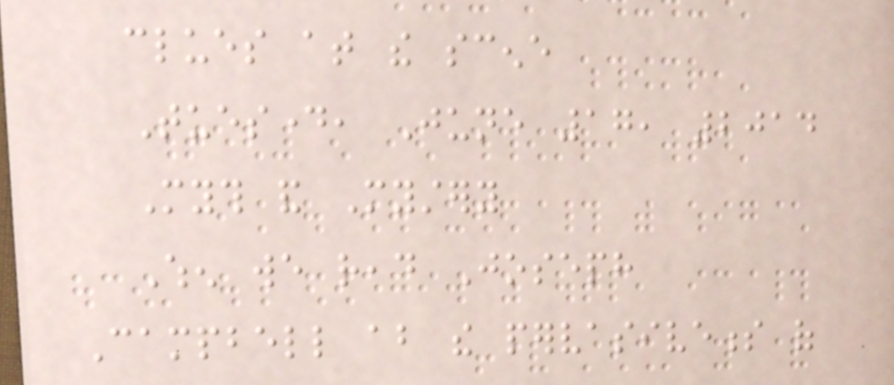clues at the scene
Tuesday, June 17, 2014
Myth and Mystery
When we read Joseph
Campbell about the pervasiveness of
